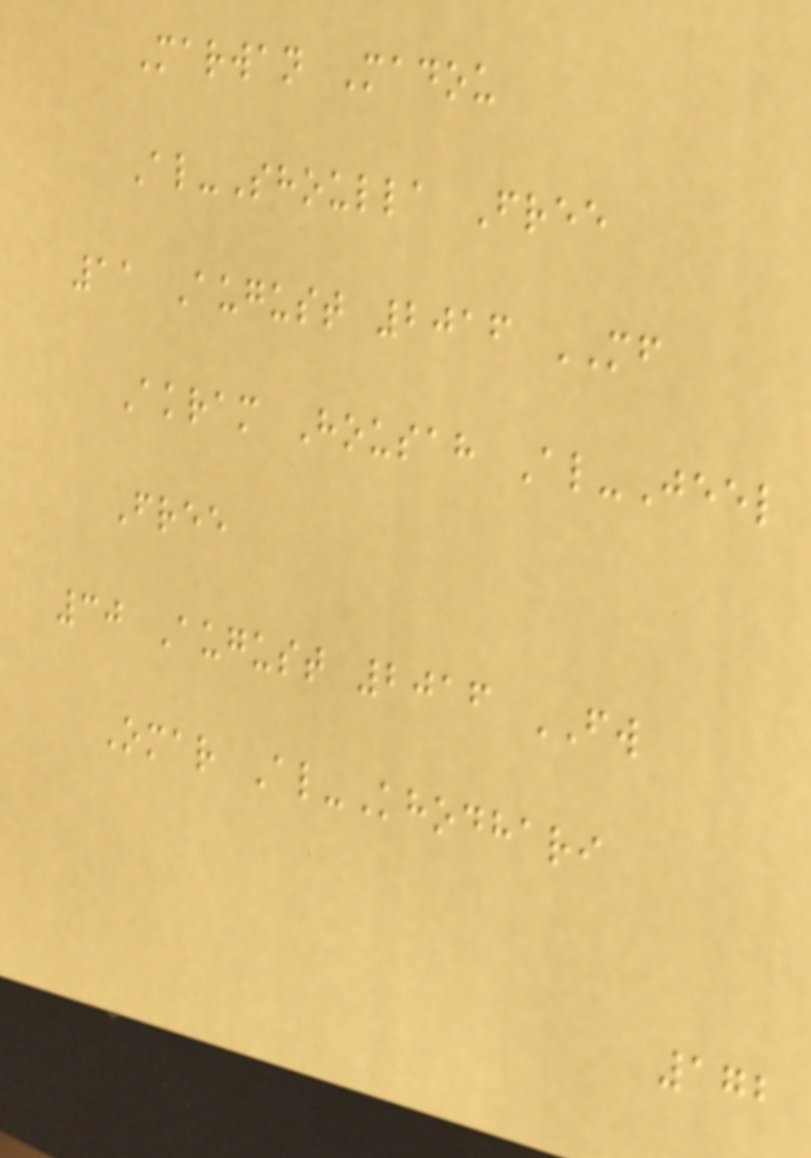Marwan Madou
Al-Shoulla Free
11 August 2016 MF
Akram Housah Al-Jeel
Free
30 August 2016 FW
Omar Al-Khodhari
172
